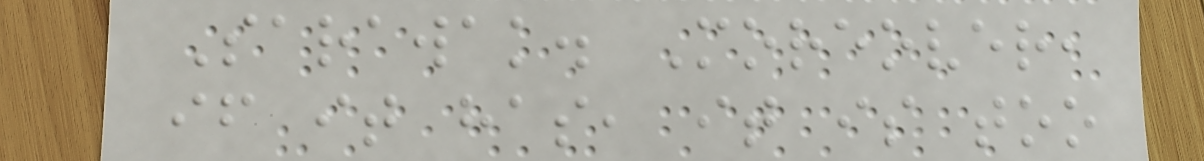Sarawak. Moreover,
if it has, it is too
